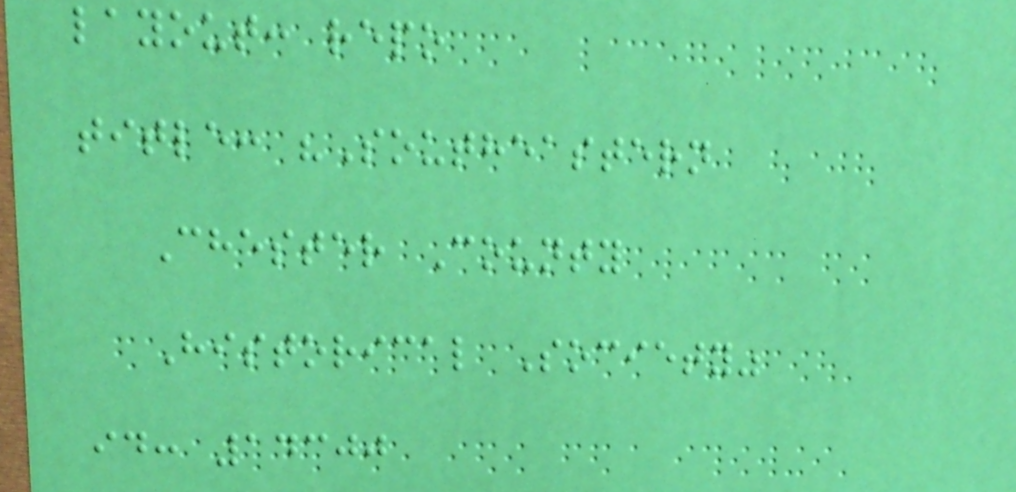layout: repo
title: "Southeastern
Chester County
Historical Society"
id: 14300
